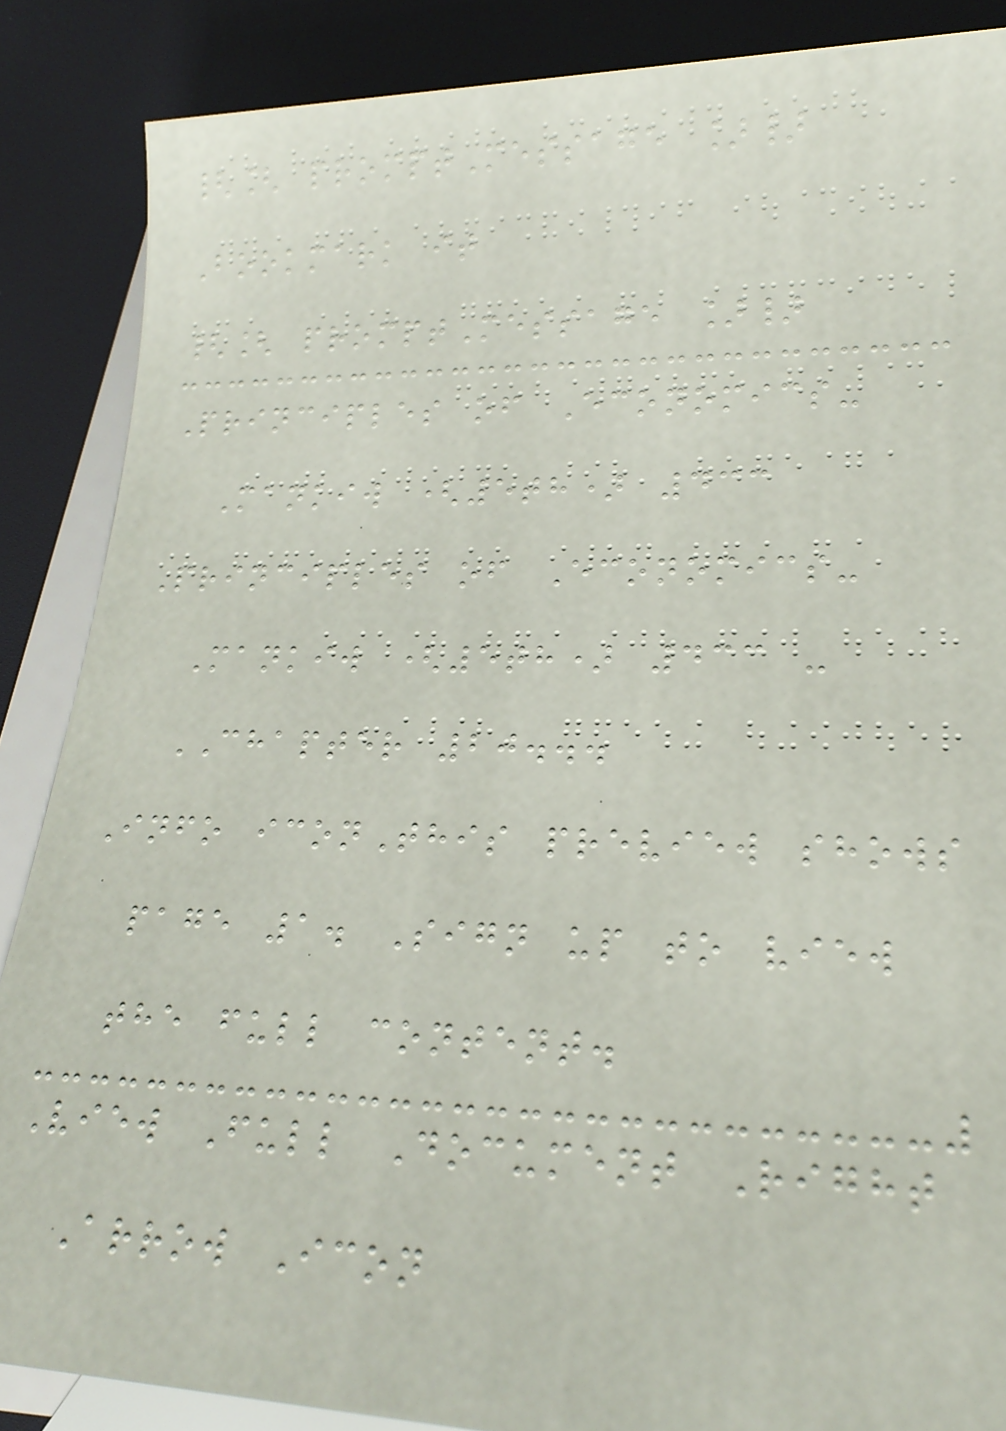{[ promptMessage ]}
Bookmark it
{[ promptMessage ]}
Principles of Economics-
Mankiw (5th) 433
Principles of Economics-
Mankiw (5th) 433 -
CHAPTER 20...
Info iconThis preview shows
page 1. Sign up to view
the full content.
View Full Document Right
Arrow Icon
